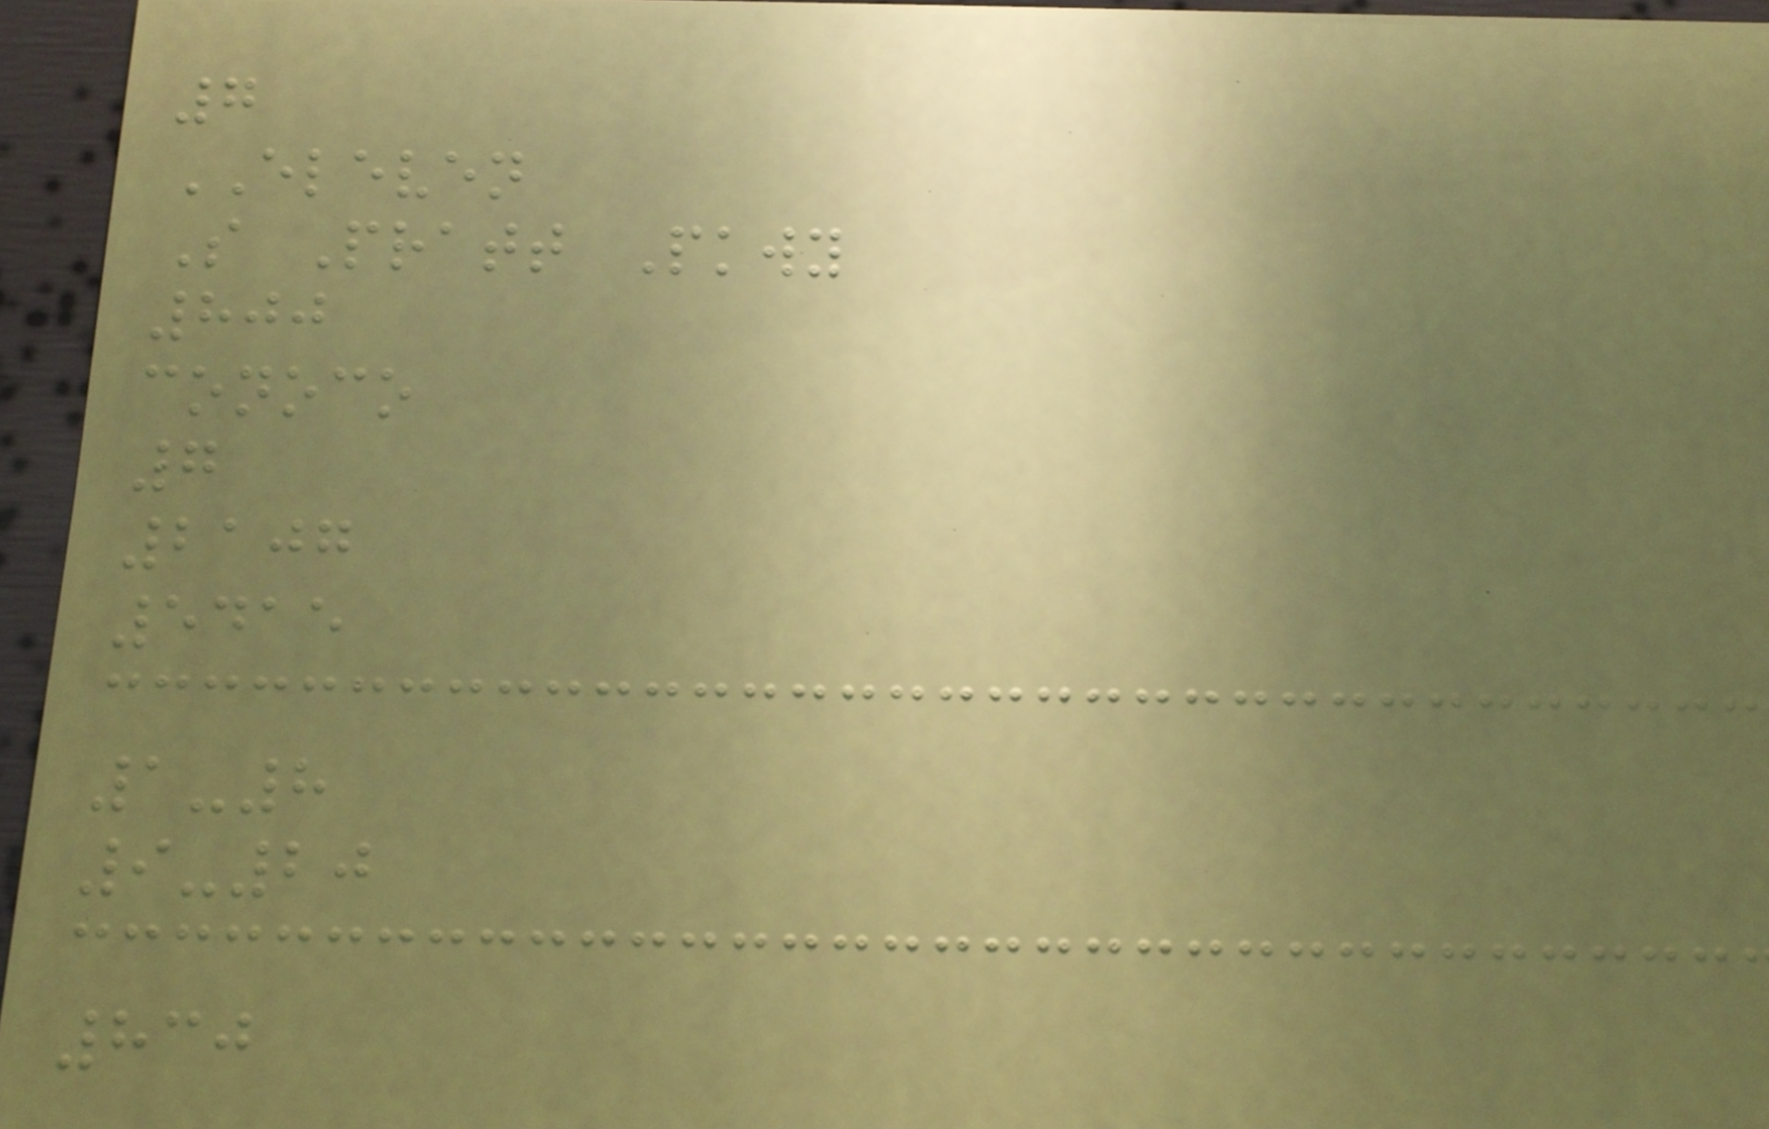7
ELEVEN
S Pratt Pkwy
800
conoco
7
2107
5415
1-8
9-20
830
